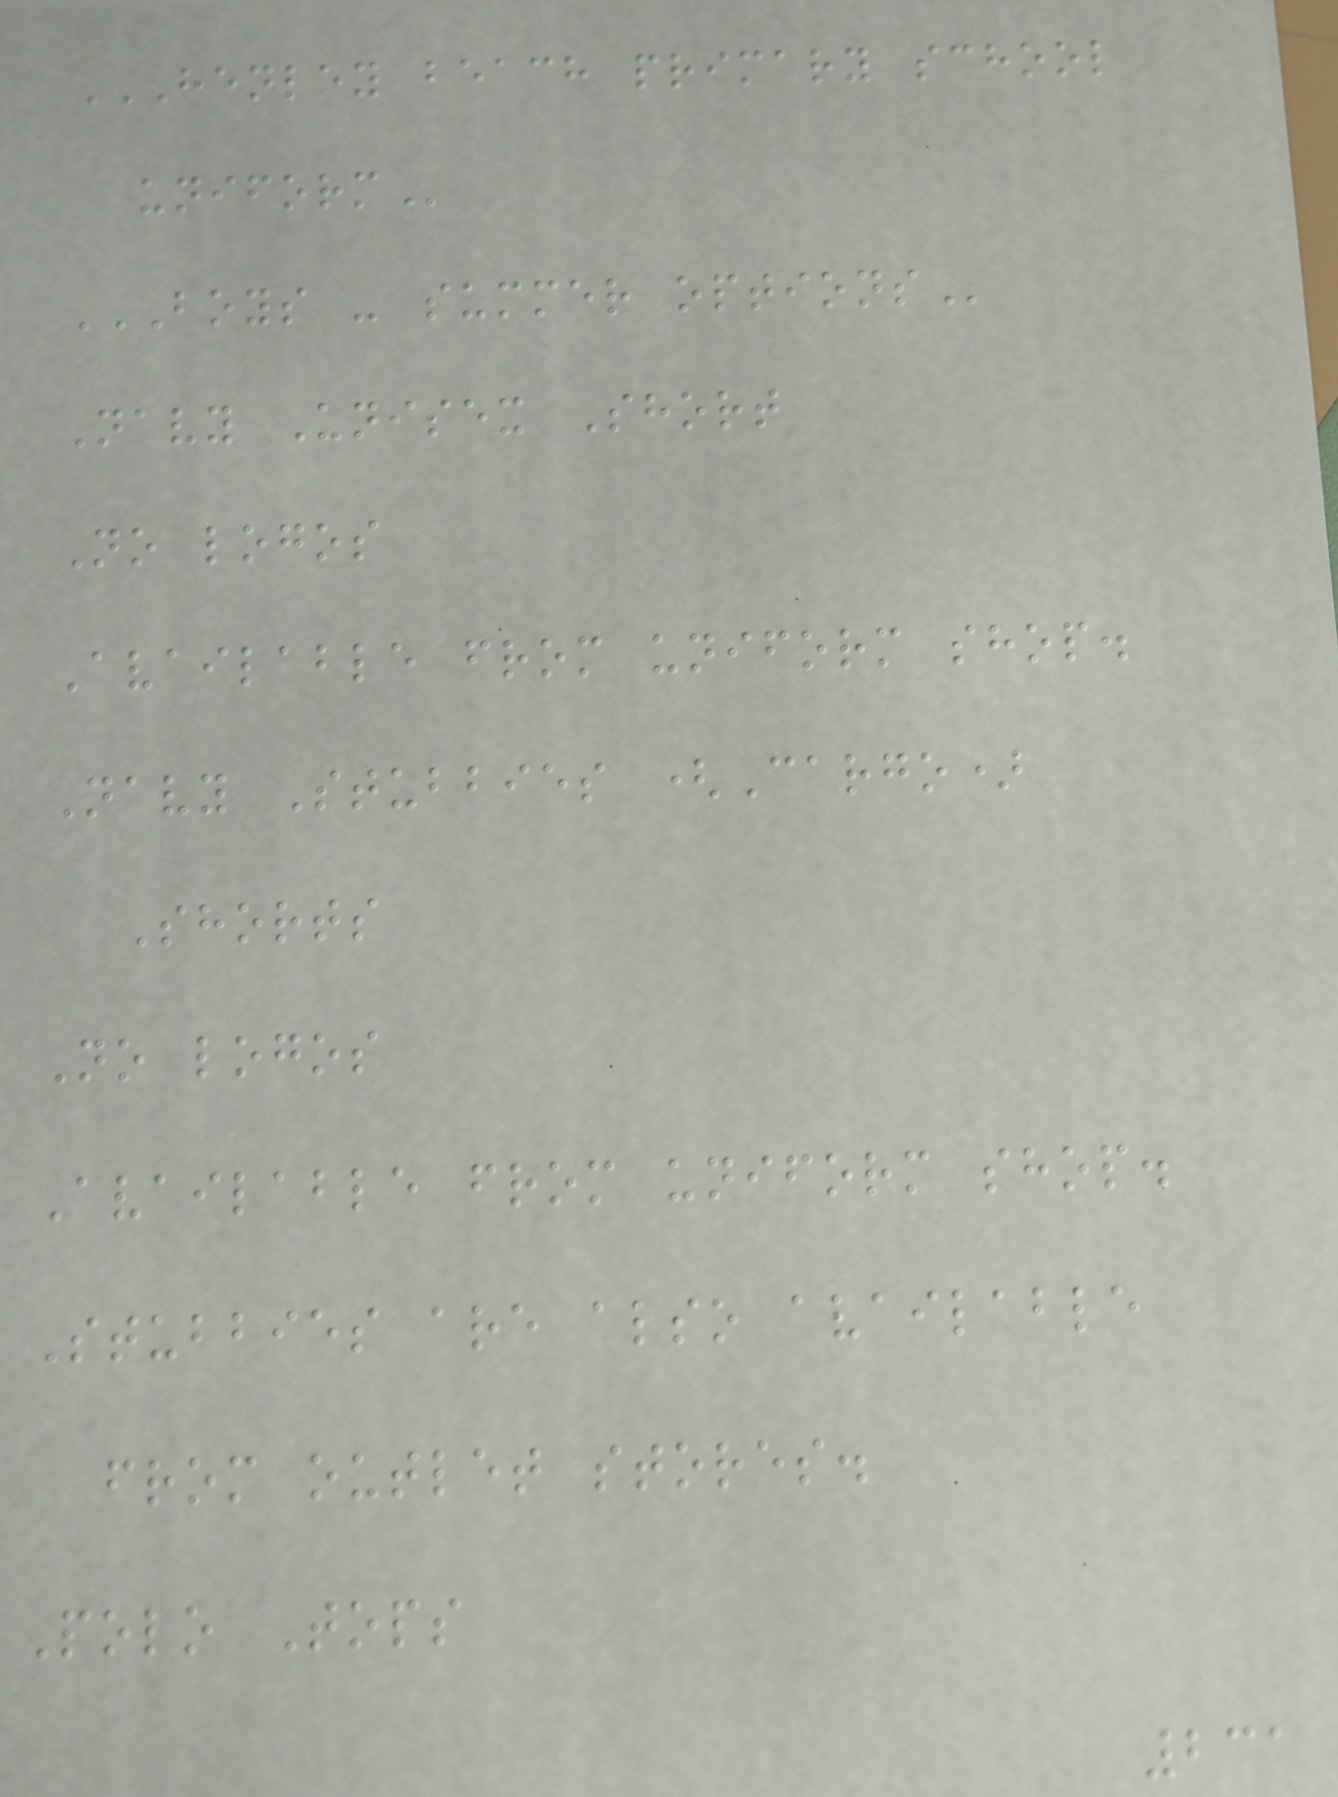HENLEY BEACH PRIMARY SCHOOL
UNIFORM
BOYS - SUMMER OPTIONS
Navy Unisex Short
No logos
Available from uniform shop.
Navy Stubbies (Cargo)
Shorts
No logos
Available from uniform shop.
Stubbies are also available
from outlet stores.
Polo Tops
231
